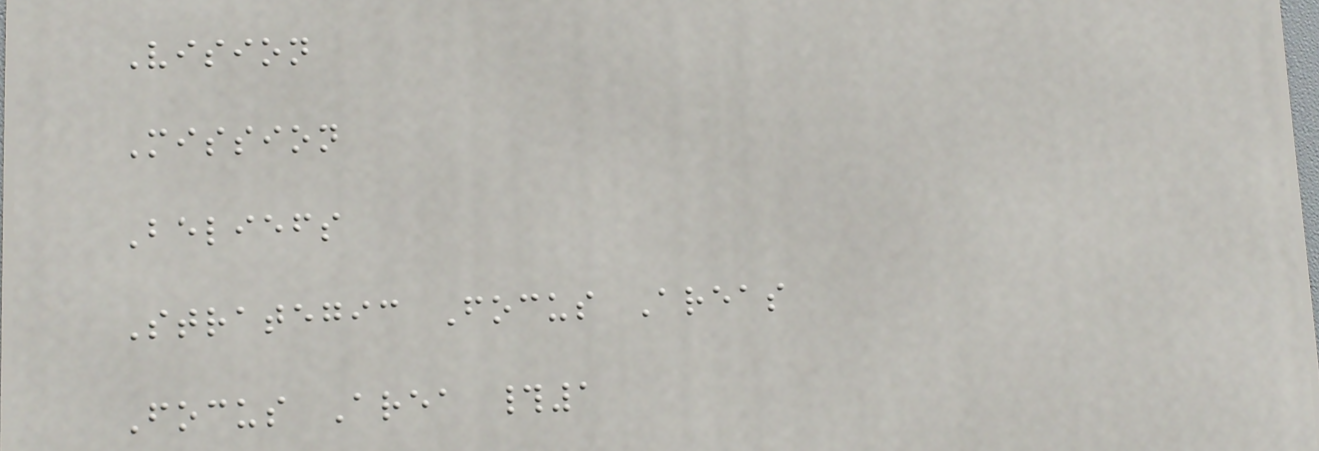Vision
Mission
Beliefs
Strategic Focus Areas
Focus Area #1
